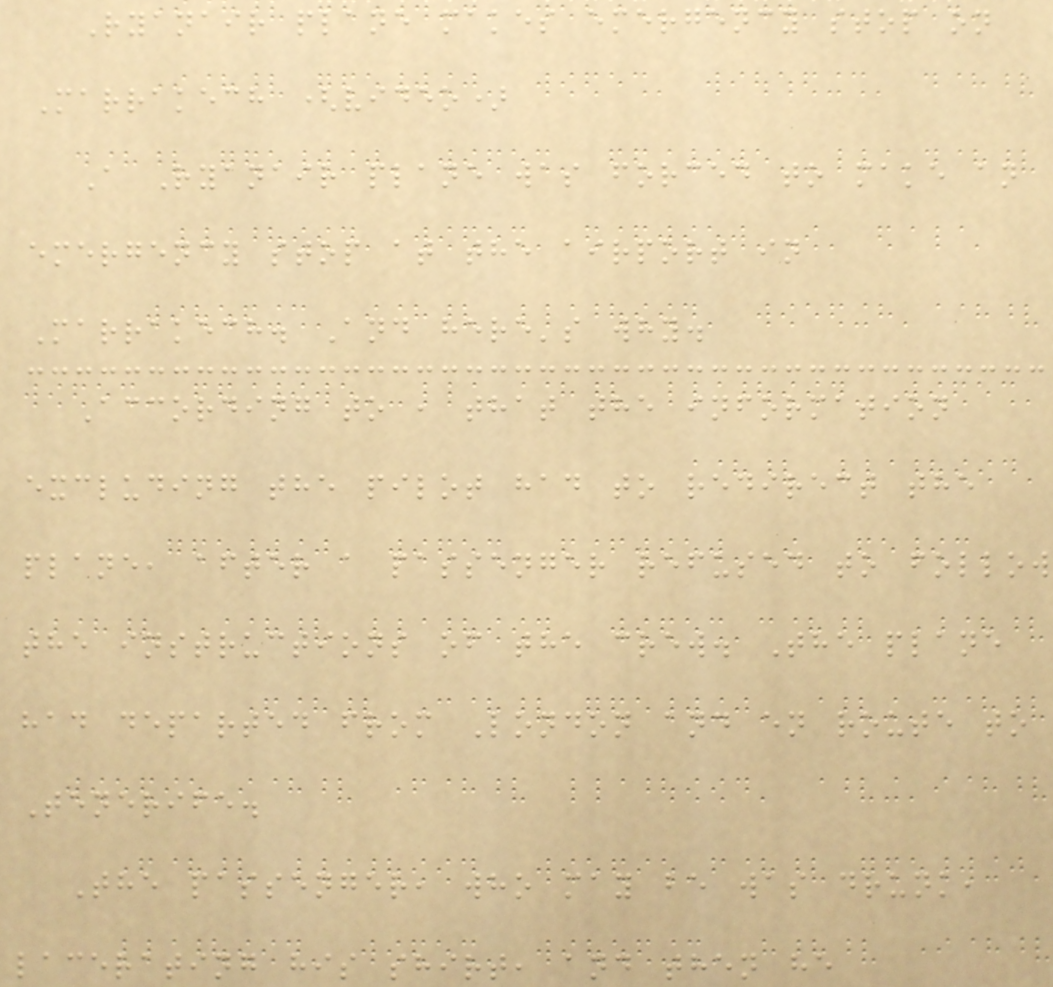Ryanair plane makes emergency stop on
Marrakech (video)
A Ryanair plane was forced to make an
emergency stop at the airport in
Marrakech. And here's why.
According to , that the information
excluding the pilot had to redirect the
plane, after a passenger refused to follow
the instructions of the crew. The plane
had departed from London and en route to
Tenerife.
The passenger, who may be was drunk,
lacerating his shirt, and then he
